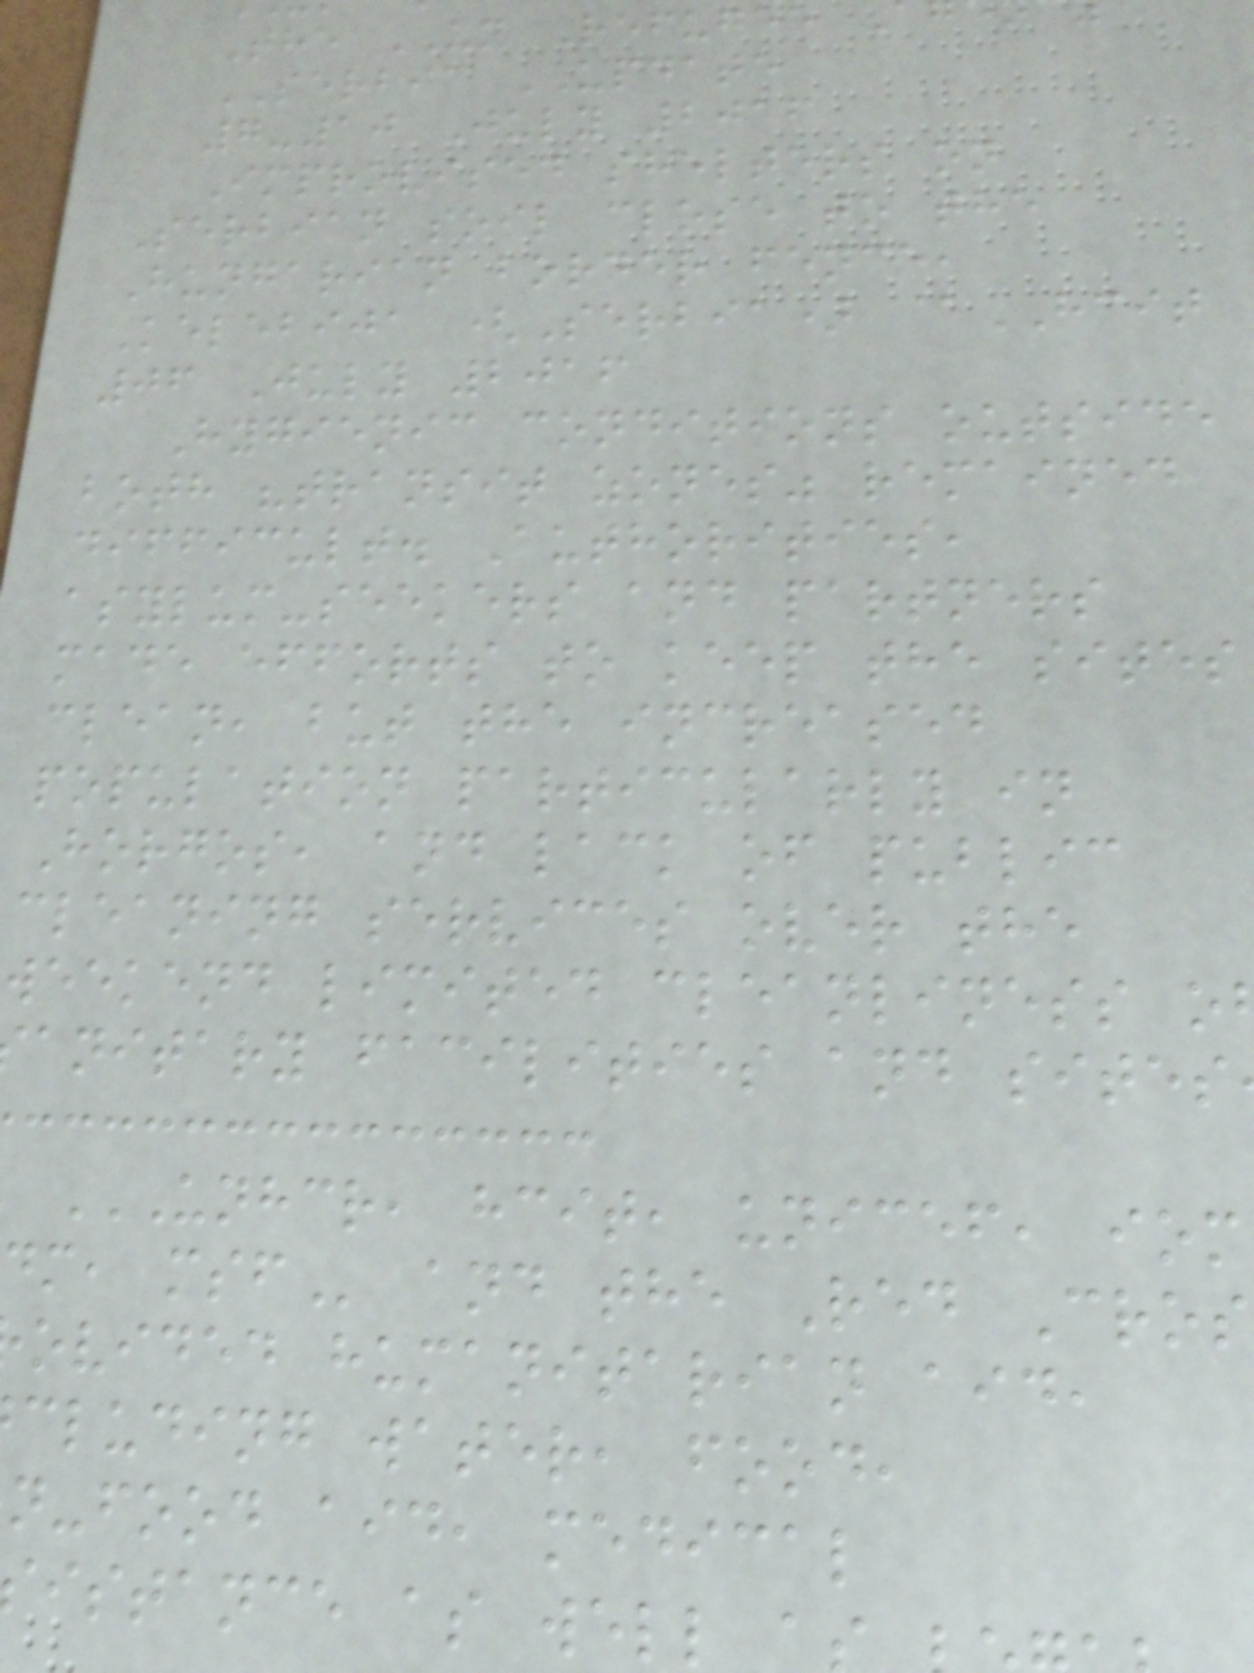The UN Refugee
SERBIA UPDATE
7-10 July 2016
Improvised shelters on
Serbian soil close to the
Hungarian border fence,
Kelebija (Serbia) @HCIT
06 July 2016
Hygienic conditions outside
both "transit zones" remained
difficult. Authorities,
asylum-seekers and partners
made efforts to keep the sites
clean, but the increased
population particularly in
Horgos, and lack of public
cleaning services over the
weekend limited cleanliness o
anitary facilities and sites
ovided humanitarian aid,
cluding water, food,
n-food aid, medical
istance as well
